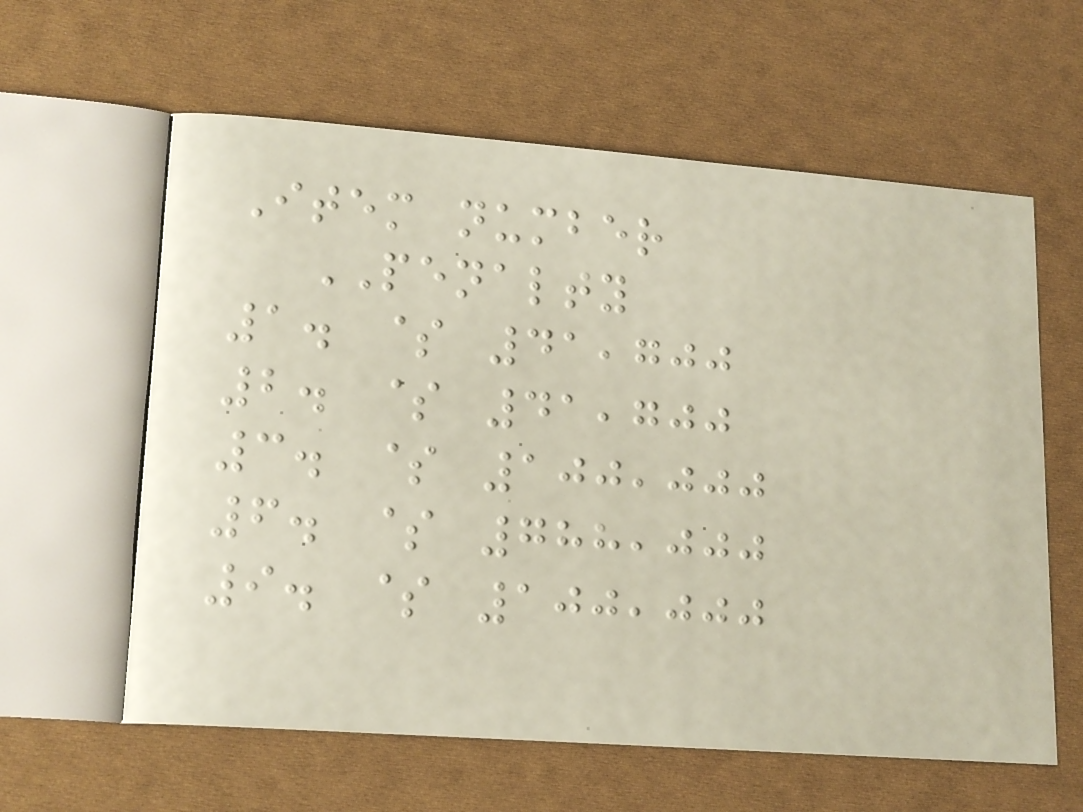Item number
PENALTY
1. $ 41,700
2. $ 41,700
3. $ 100,000
6. $ 788,000
9. $ 100,000
